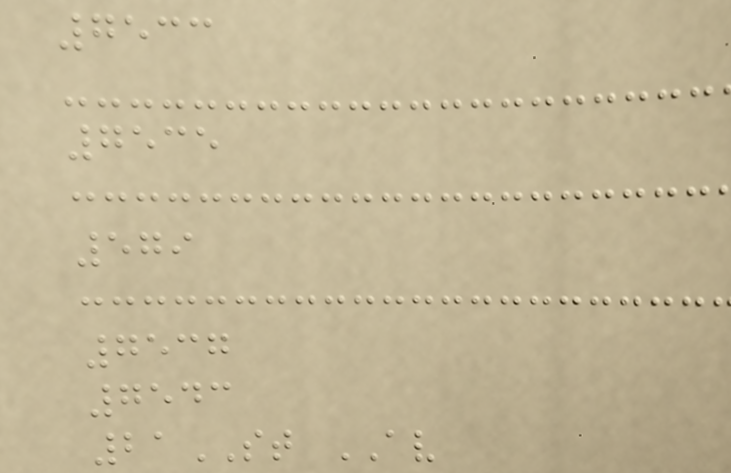7533
7535
579
7537
7543
21ST AV
